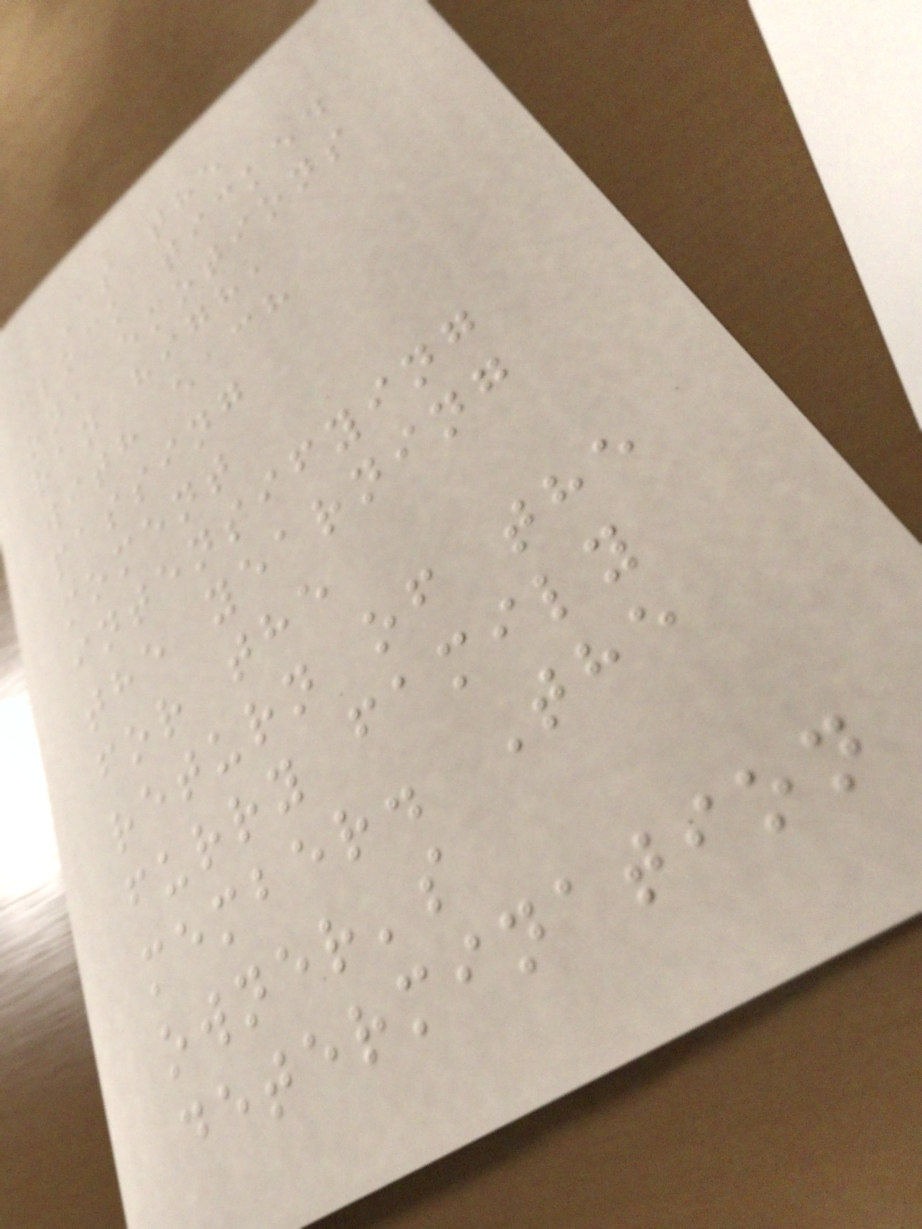As the
clock ticked
on, emotions
ran high,
with each
passing
moment
intensifying
the yearning
for the
return of the
furry family
member. The
owner's
determination
